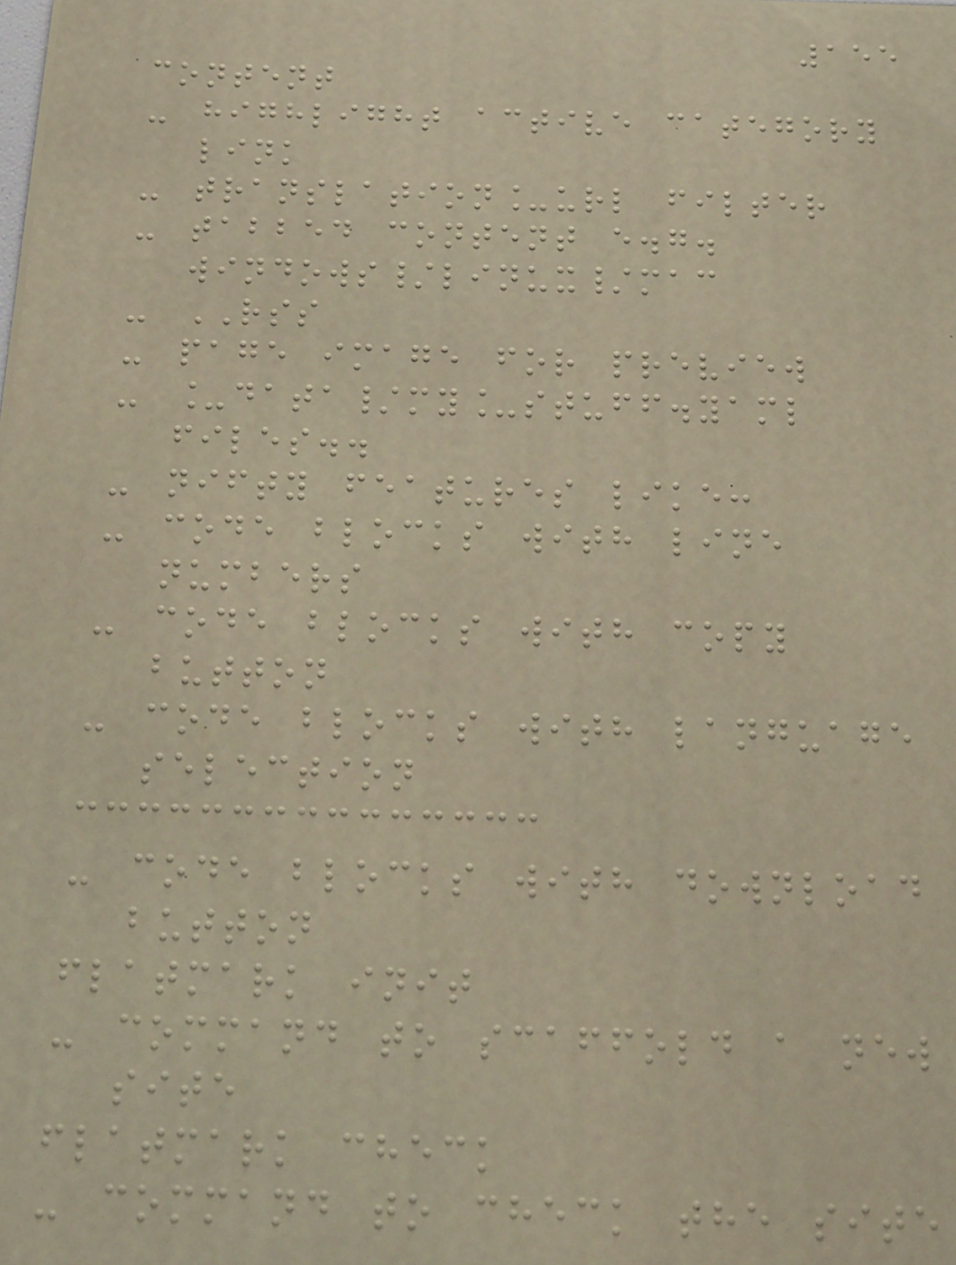155
content
- highlight active category
link
- translation_url filter
- tabbed content e.g.
windows/linux/mac
- RSS
- page image for preview
- _data/my_stuff.yaml
files..
- nifty features like:
- code blocks with line
numbers
- code blocks with copy
button
- code blocks with language
selection
- code blocks with download
button
flatmark init
- command to scaffold a new
site
flatmark check
- command to check the site
